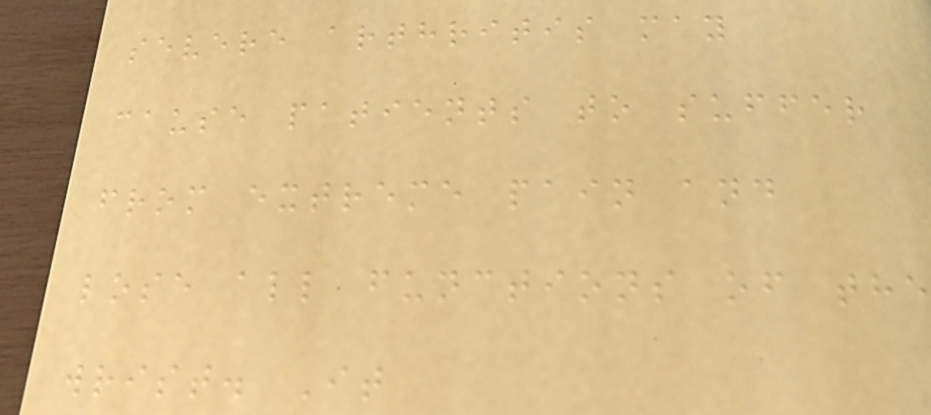severe arthritis may
cause patients to suffer
from extreme pain and
lose all functions of the
wrist. It
